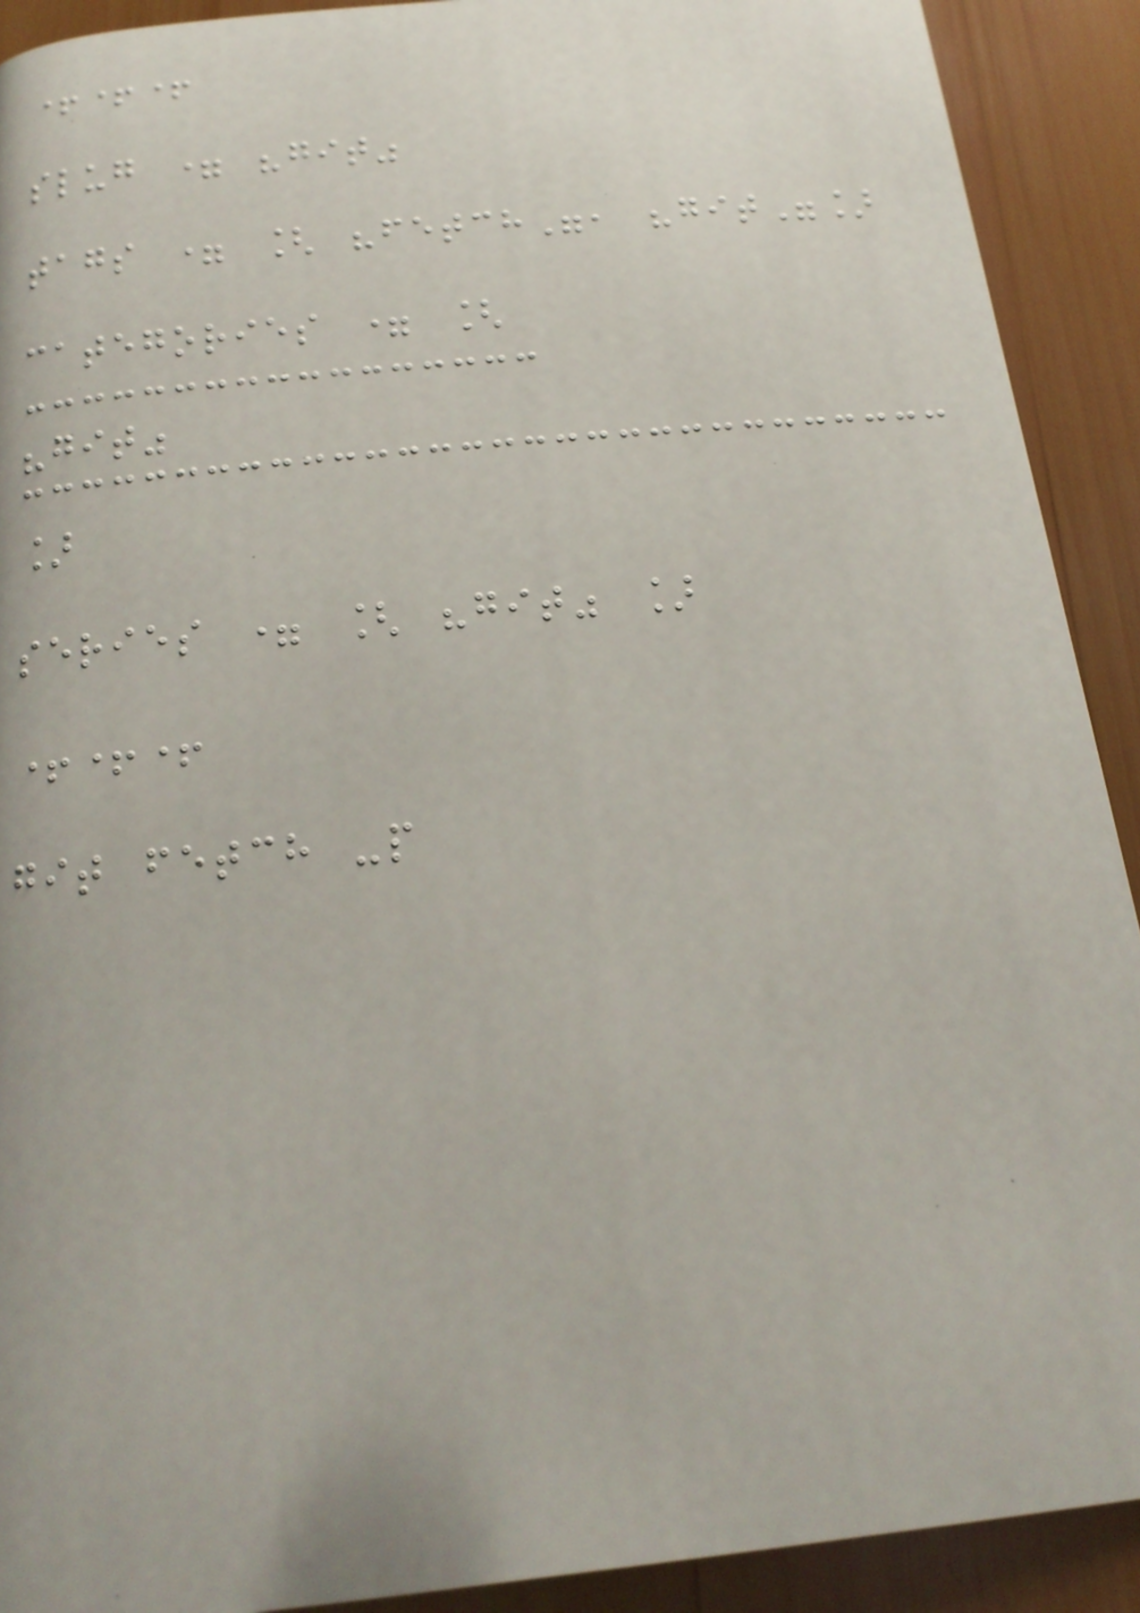+++
slug = "git"
tags = [ "fetch", "git"]
categories = [
"git"
]
series = [ "git" ]
+++
git fetch -p
